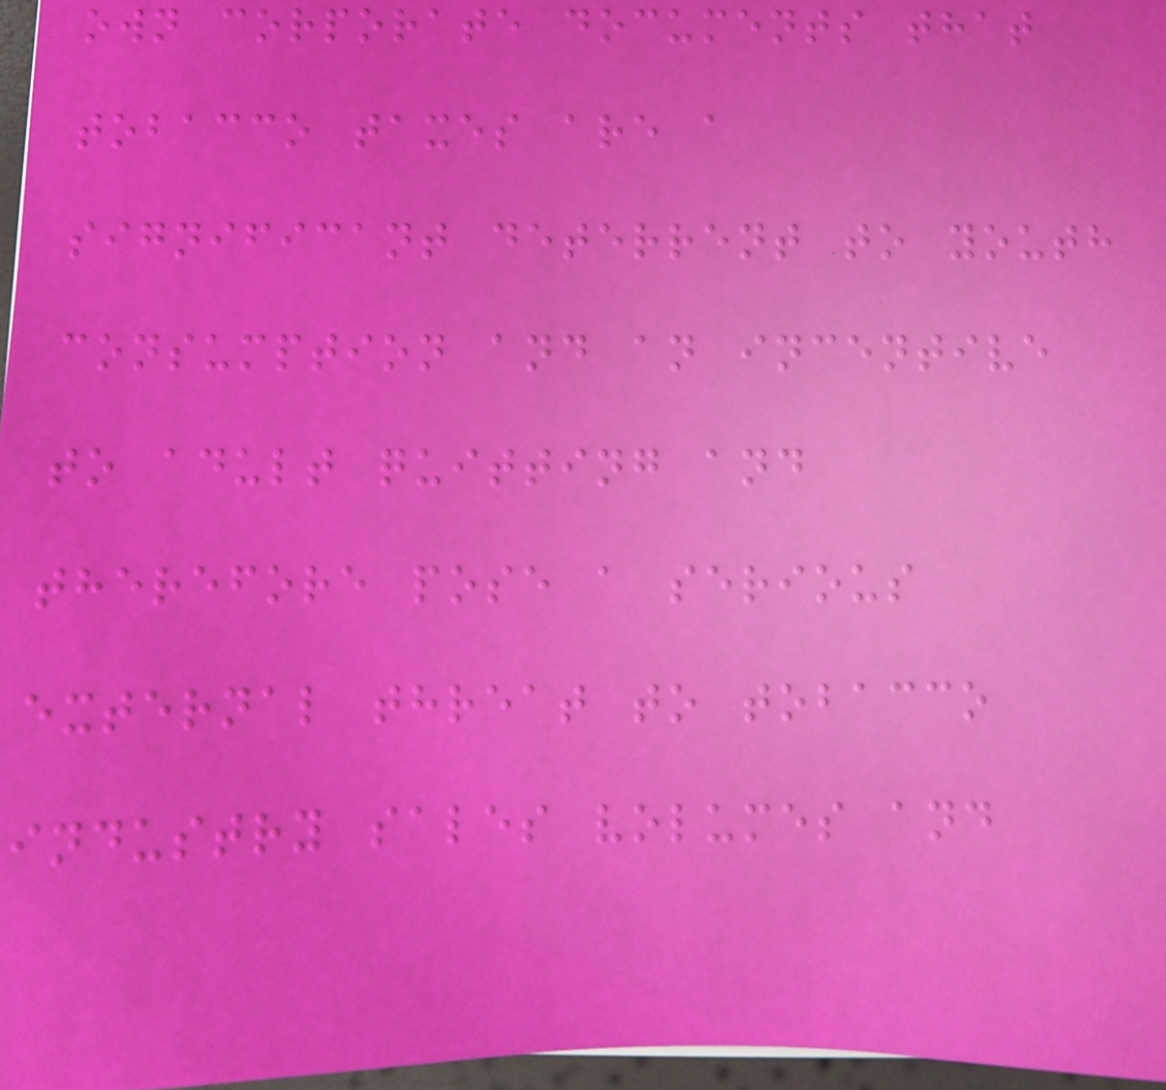own corporate documents that
tobacco taxes are a
significant deterrent to youth
consumption and an incentive
to adult quitting and
therefore pose a serious
external threat to tobacco
industry sales volumes and
